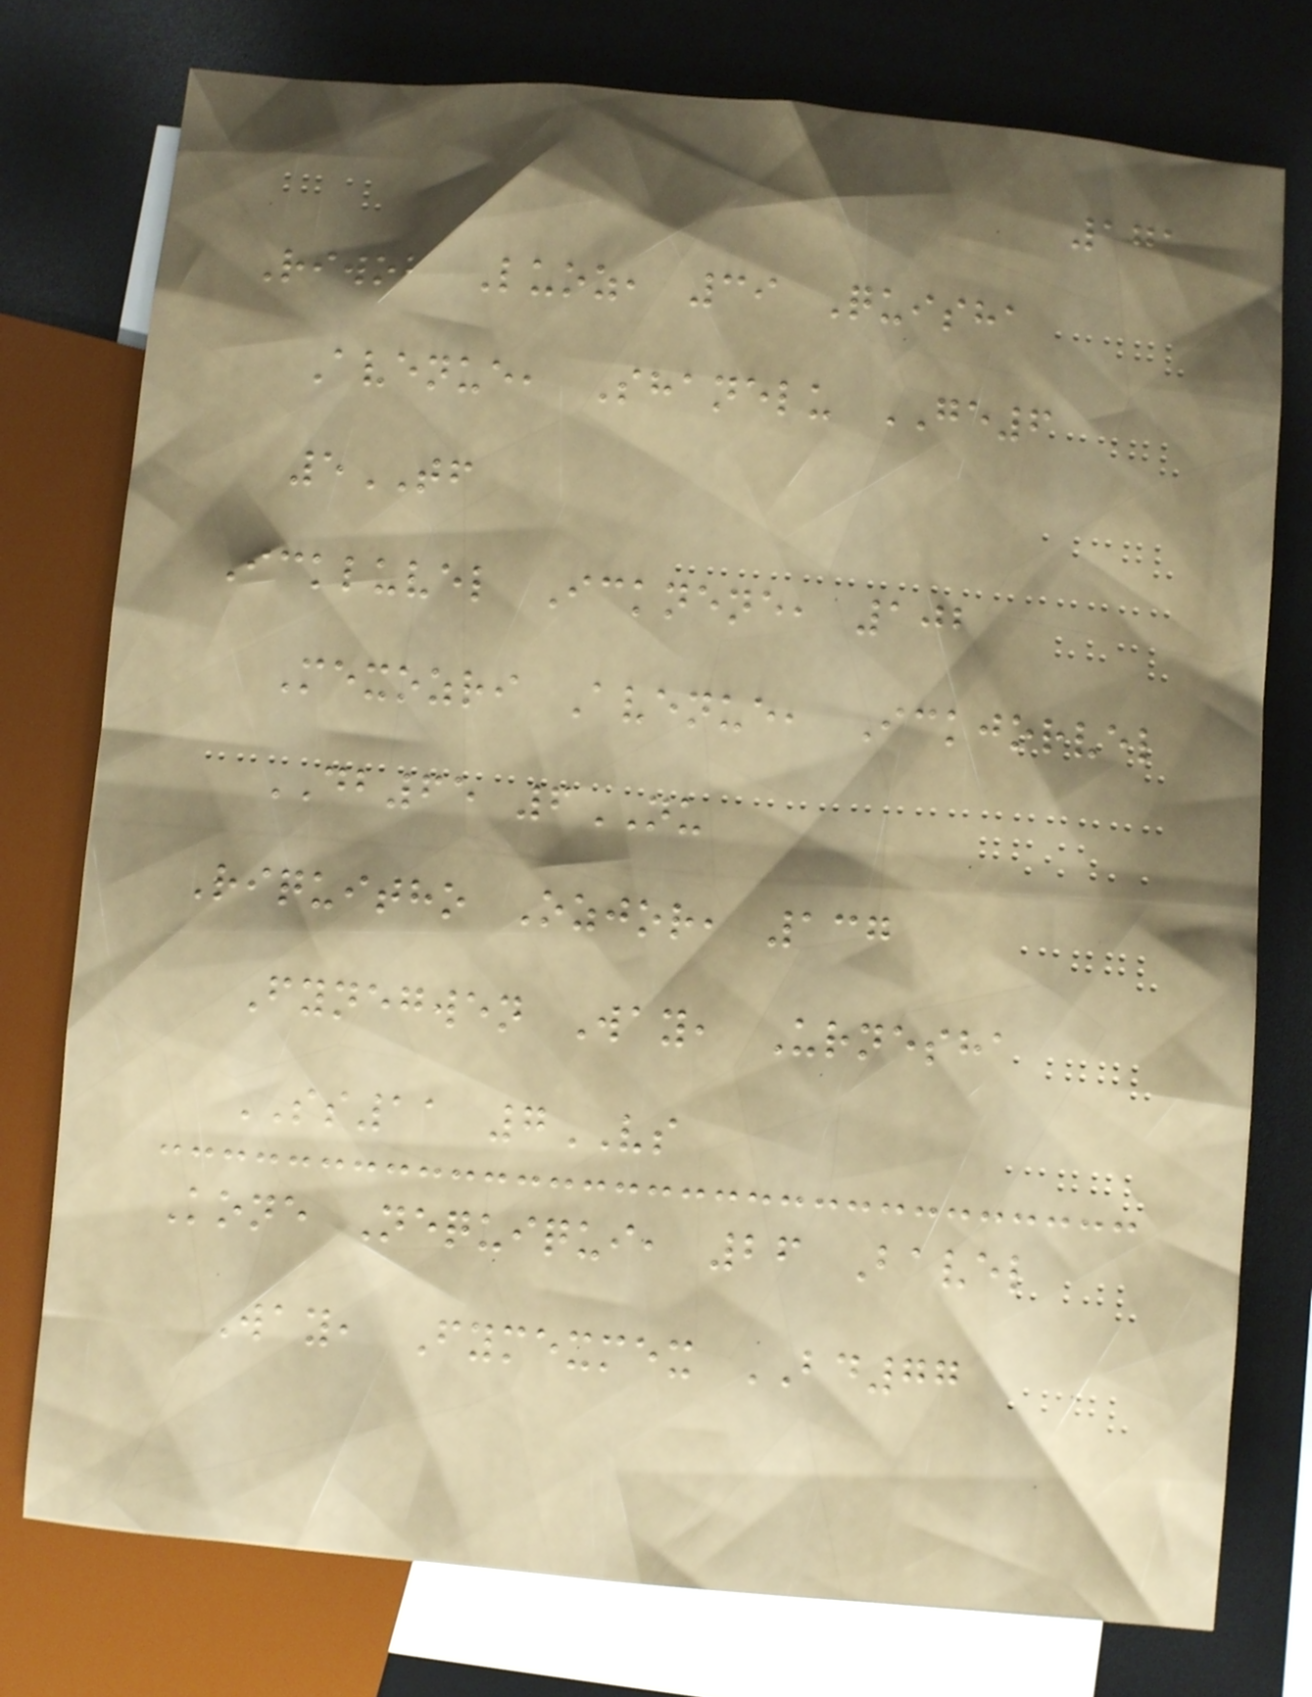171
Riwob Luoz, 39 Quisha
Avenue, Shanelu GE6
5TF
Ickluvel Icknene, 102
Mexozri Avenue, Ickjorvel
DB65 6NU
Riquitho Ozjor, 137
Fynegwen Way, Urnesha
SS11 7VS
Kone Nequiqui, 26 Bavel
Way, Fymexmex BD77
